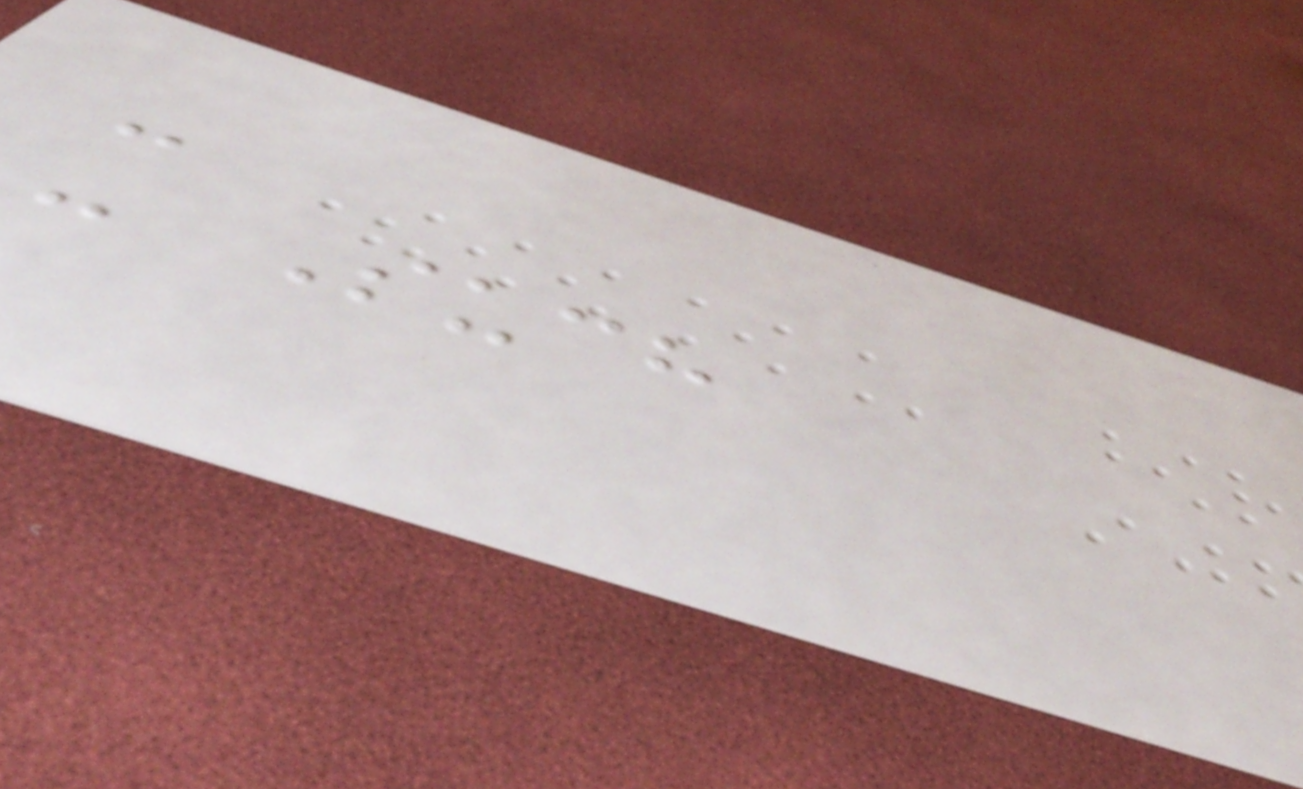-
- Such
